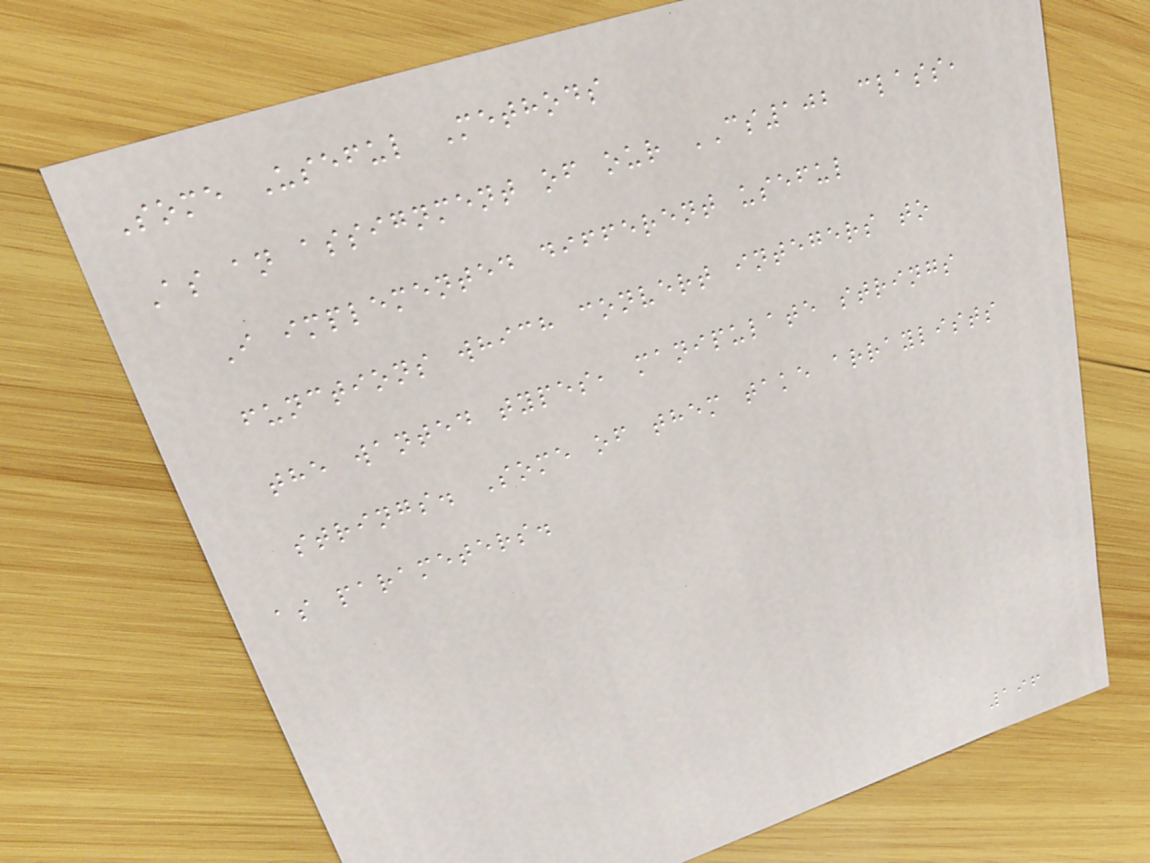Some Useful Methods
As an assignment of our CS102 class,
I implemented different useful
functions which convert integers to
the wanted types, manipulate strings
strings. Some of them take arraylists
as parameters.
196
